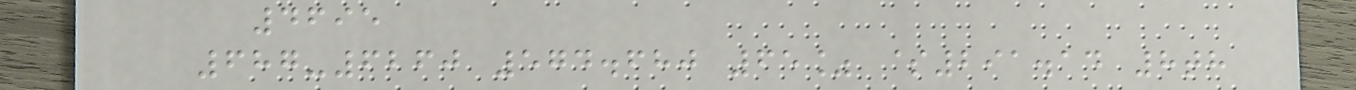4695
687-6260 574.680 65% $291.14 8th
